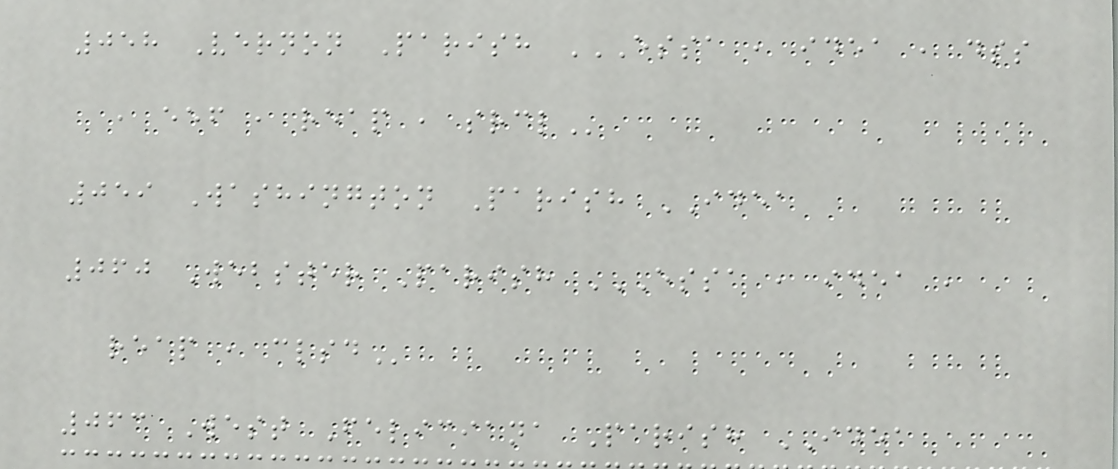058 Vernon Parish ESSA , IDEA , DSS
, EEF , REAP , SRCL
059 Washington Parish IDEA
060 Webster Parish ESSA , IDEA ,
REAP , CLSD
063 West Feliciana Parish IDEA
